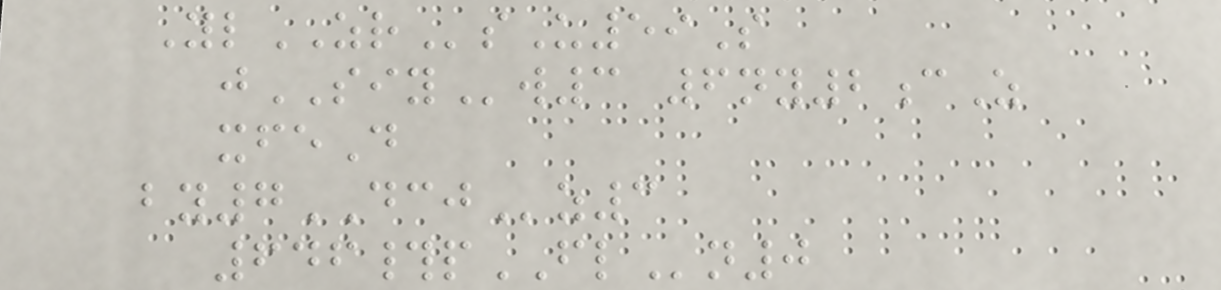YlZRsU59S
jSIYw3 6ny2cZ
xfeD
by7DCJz3
646#pFLn0
